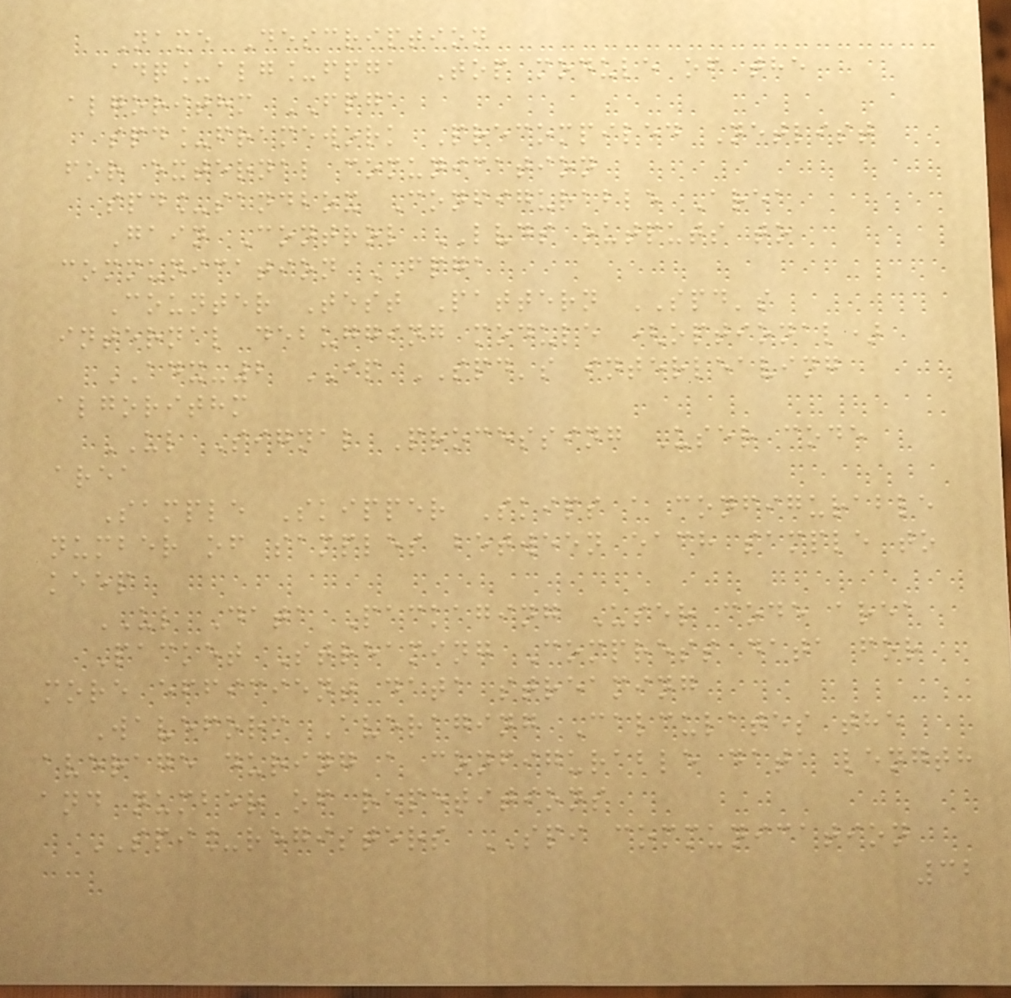Name Description
adq_alg_fpga Top module of the
algorithm FPGA
spd_framework Precompiled Netlist
for external comunication
spd_sandbox Configurable Area
Gain Control LVDS outputs to
communication FPGA
Counter Test Pattern SPD's
internal debugging module (optional)
ADX-2 IP SPD's interleaving
algorithm
UL Signal Processing User code
area
Sample Skipper Skips a configurable
number of samples between each sample to
keep
UL Data Packaging User code area
Packet Streaming Compress data for
more efficient data streaming
Waveform Averaging Calculates the
average during a configurable data length
and number of repetitions
SPI_registers SPI communication
32
